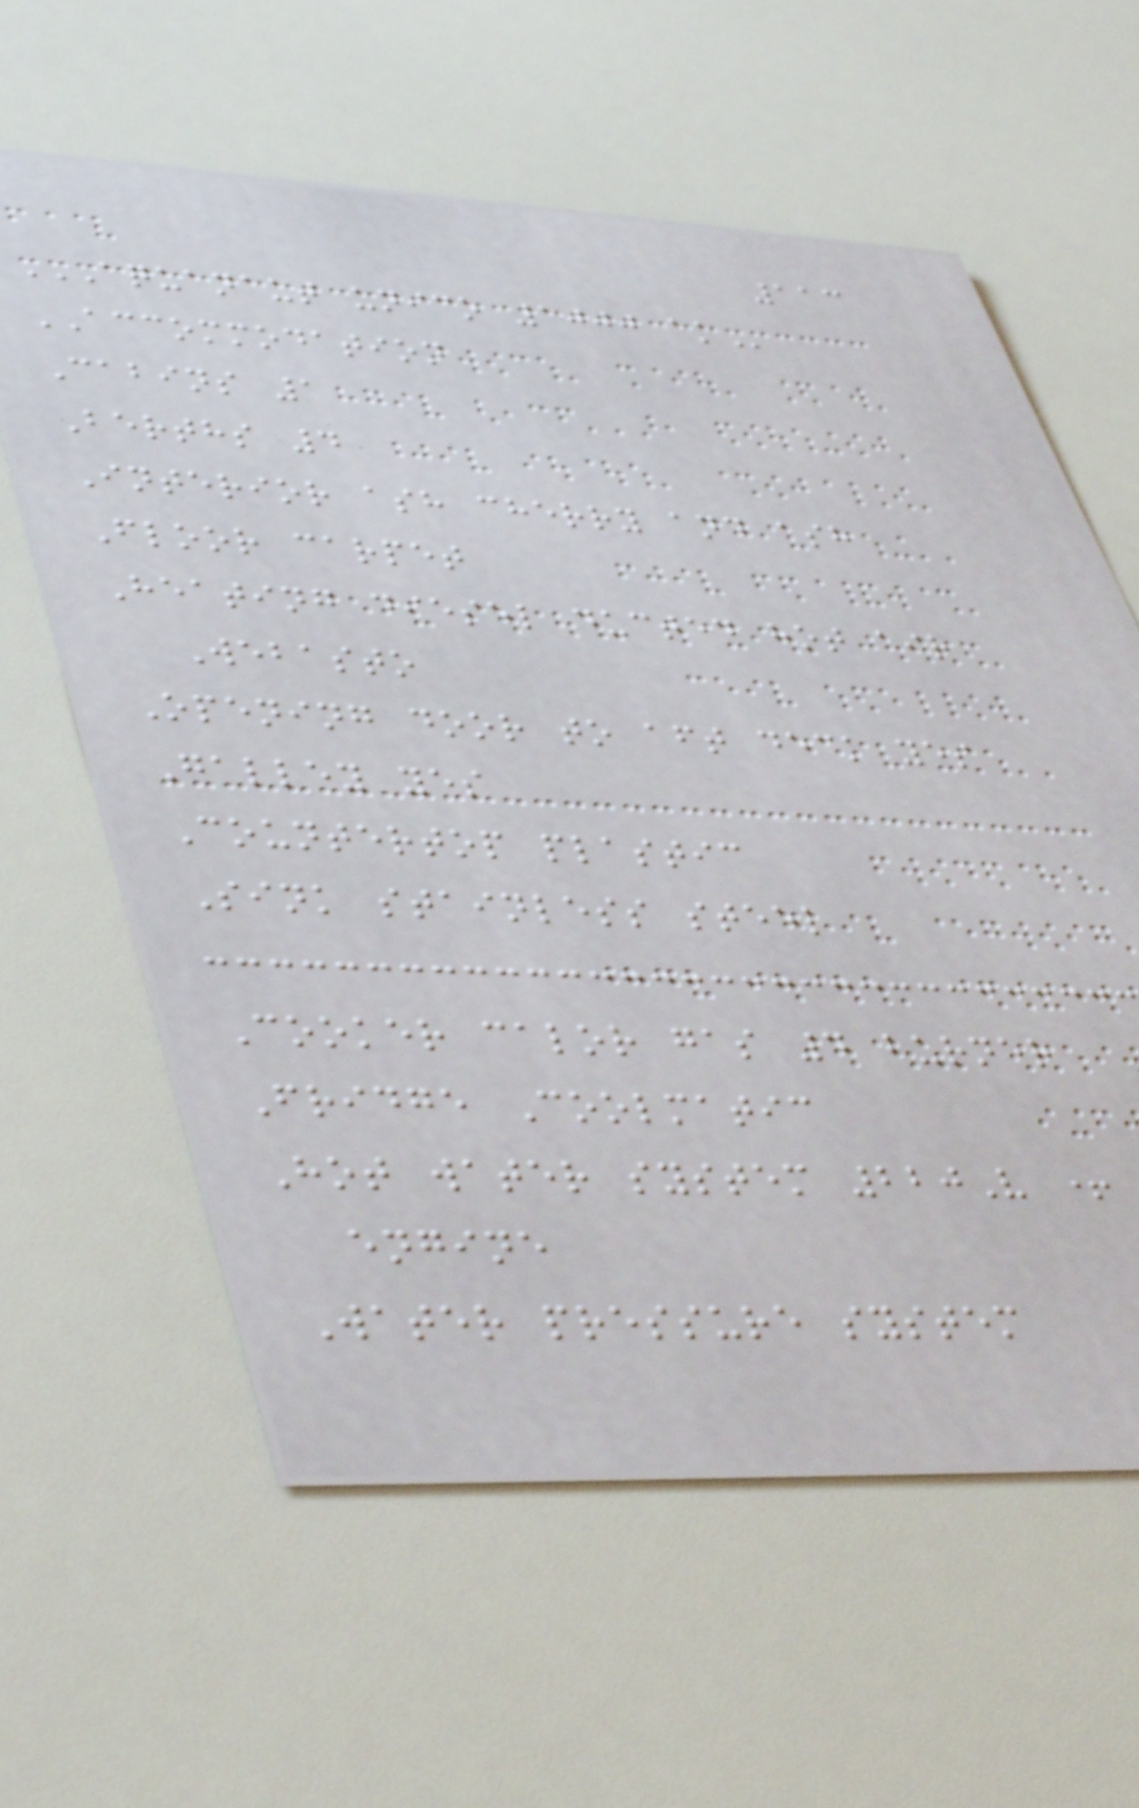113
AQUANAUT UNICO 1000 AK
ACCOMMODATION
Cabins 1
Berths 4
Interior ash cherry and ash
Floor carpet
Heating diesel ducted hot air
Webasto
Opening door to aft deck yes
Galley yes
Countertop plastic
Sink stainless steel
Cooker calor gas 4 burner
Fridge Coolmatic
Hot water system 220V +
engine
Water pressure system
